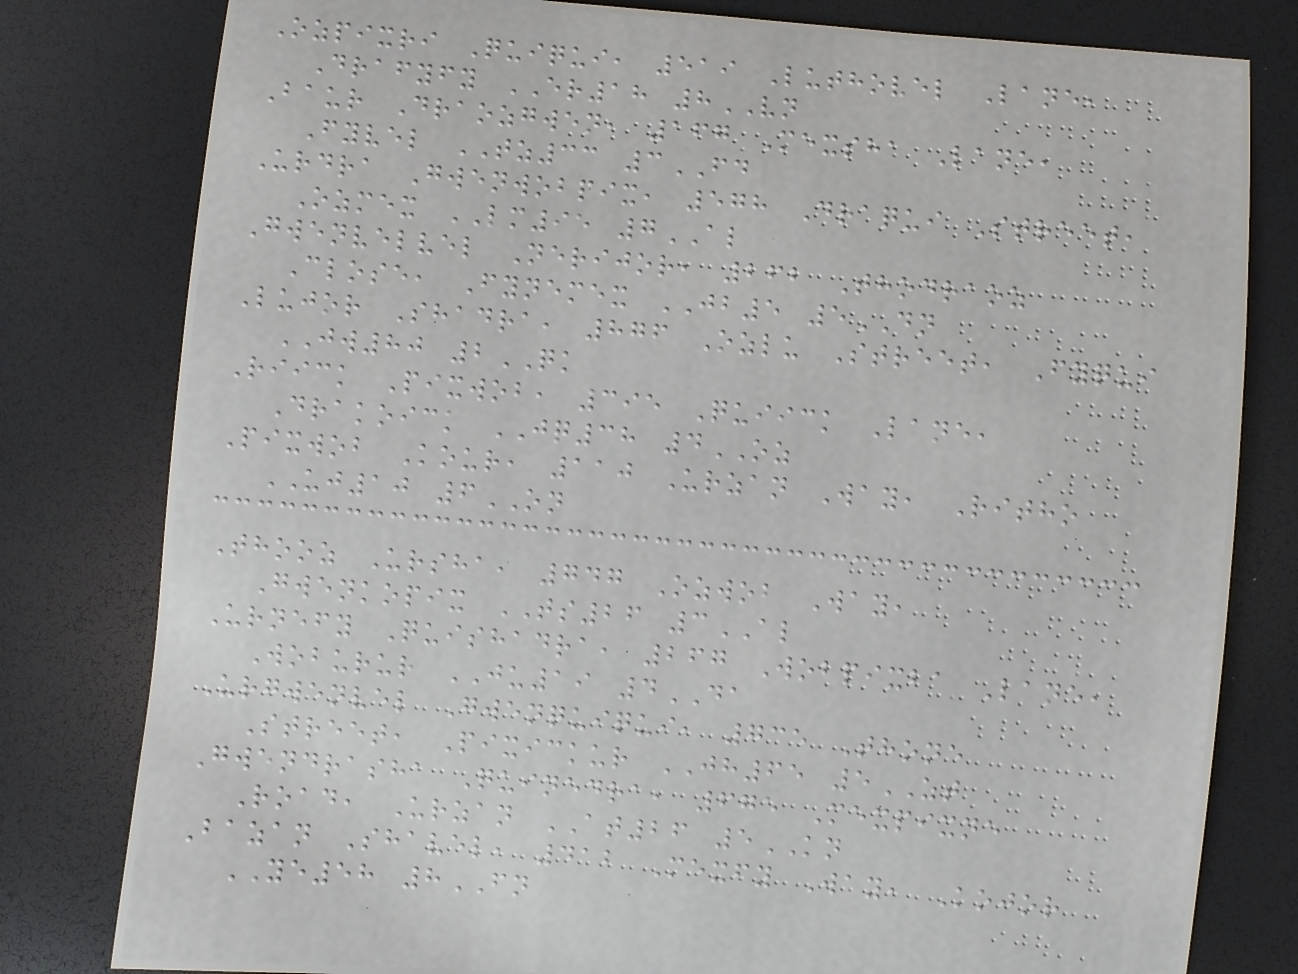Ozpixri Quiqui, 519 Luthovel Lane,
Drafyfy ER18 8VN
Baur Draozgwen, 167 Mexsha Lane,
Fyvel TZ33 3FD
Urdra Gwenwobpix, 578 Draqui Street,
Ozmex LM95 7AL
Gwenvelvel Nerijor, 262 Thodraoz
Close, Fynemex JB5 5DN
Lujor Shadra, 876 Ozlu Street, Fyqui
JW80 2QK
Riick Pixwob, 395 Quiick Lane,
Drakoick JQ38 4OZ
Pixwob Kour, 110 Urzan Way, Ritho
UJ10 6ON
Thooz Ursha, 747 Ozwob Way,
Gwenkopix TS26 3AL
Urnefy Quishadra, 267 Wobpixba Lane,
Woburur JU19 4DA
Urgwenvel Gwenquiqui, 735 Thone
Street, Pixickur JH65 5ZT
Gwendrasha Quinedra, 675 Mexpixne
Road, Urzan AT26 5KN
Bazan Shavel, 412 Mexfy Way, Kojor
YE58 8FN
